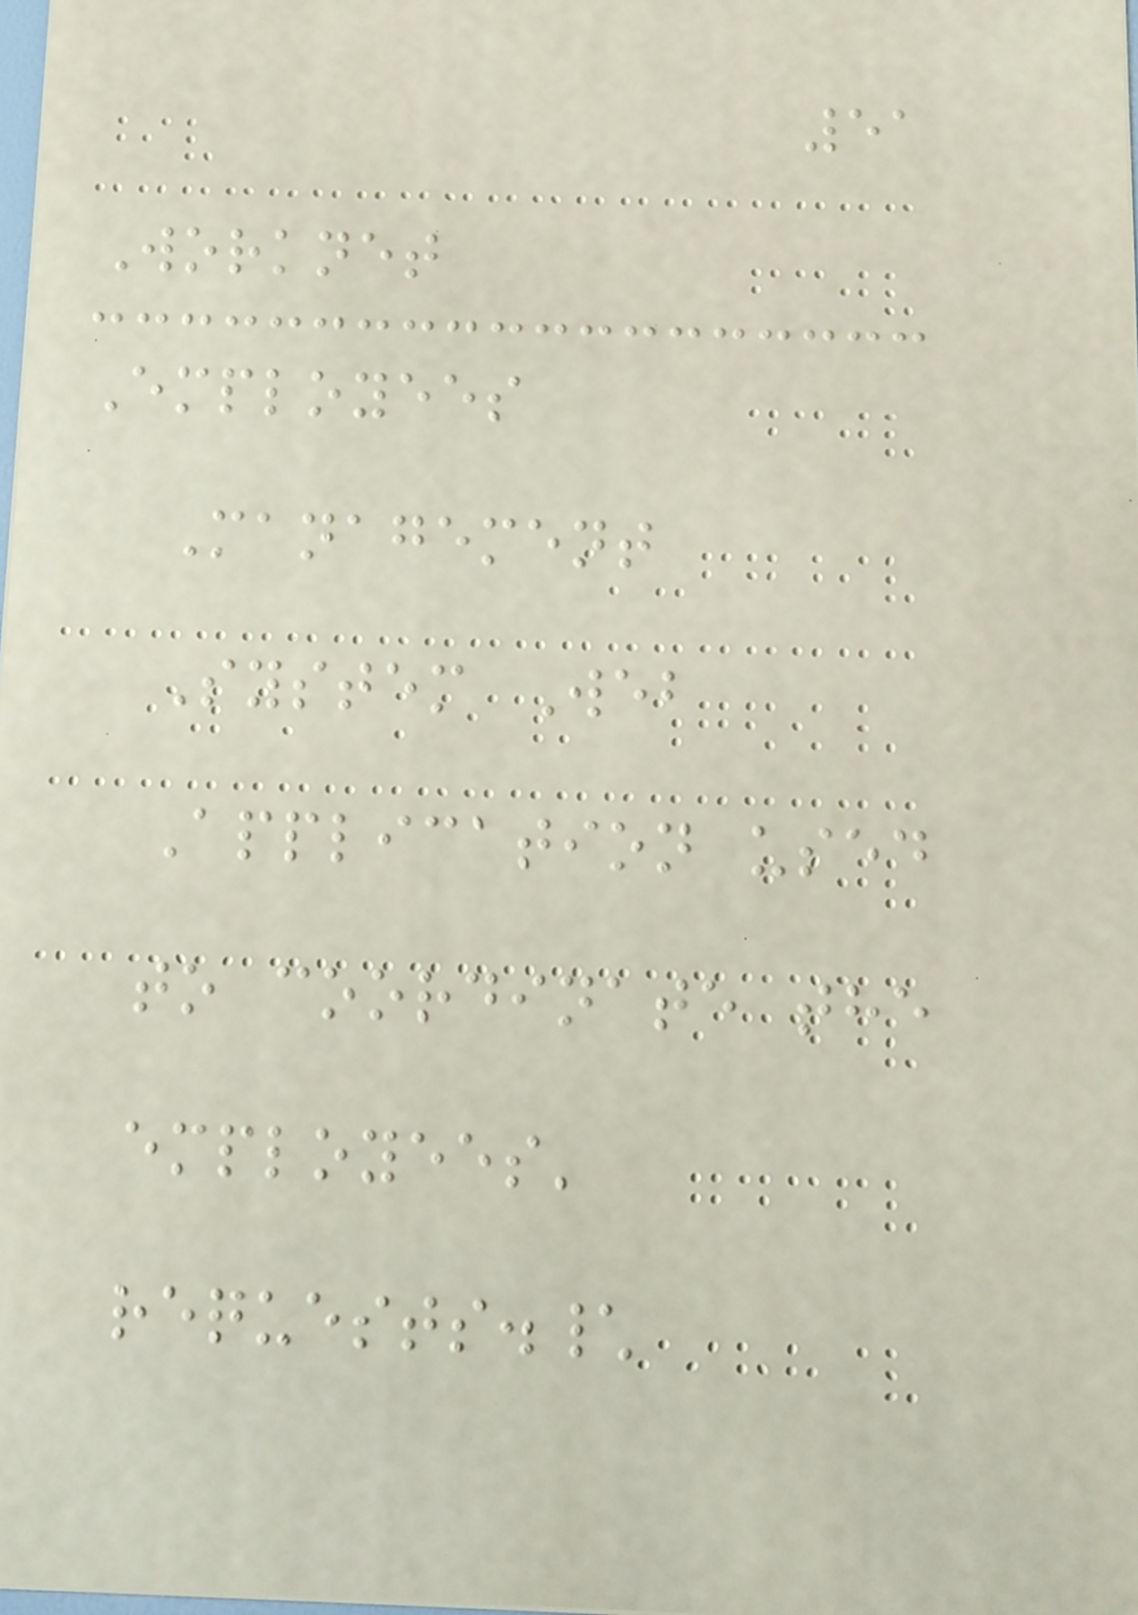51
Worknet
Employees
Management
System Web
Application used
to coordinate the
employees'
requests.\
